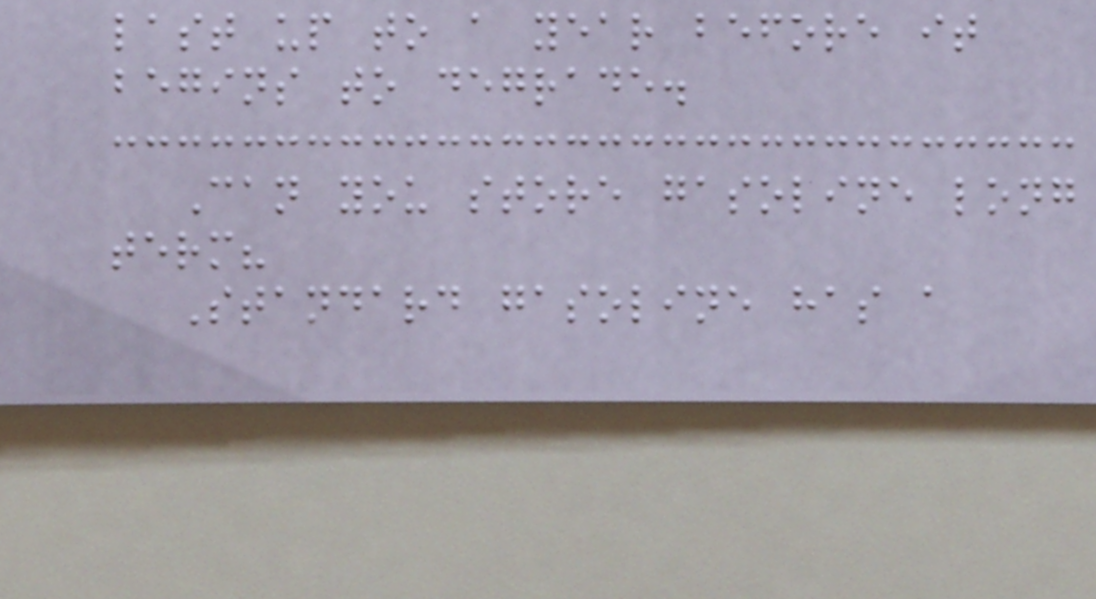last up to a year before it
begins to degrade.
Can you store gasoline long
term?
Standard gasoline has a
